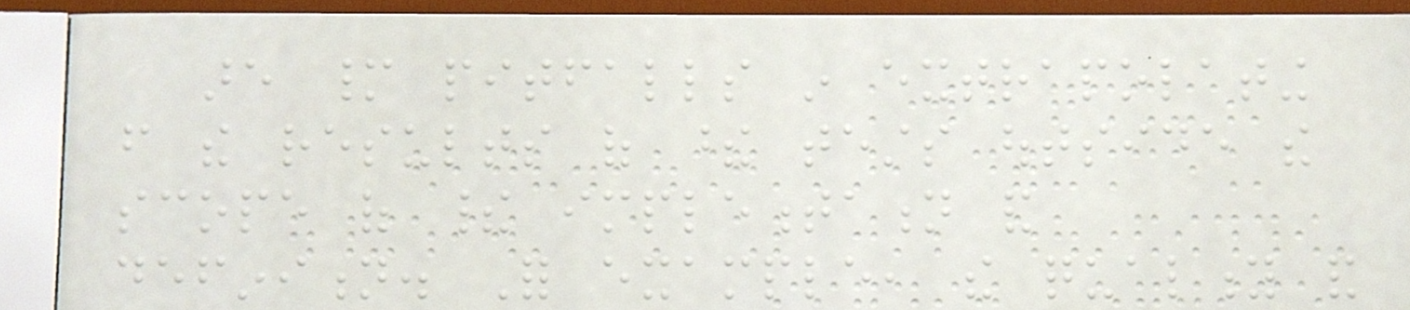are many pitfalls in extrapolating
from the results of these tests outside the
scope of their implementation and
definition. For example, the quality and
